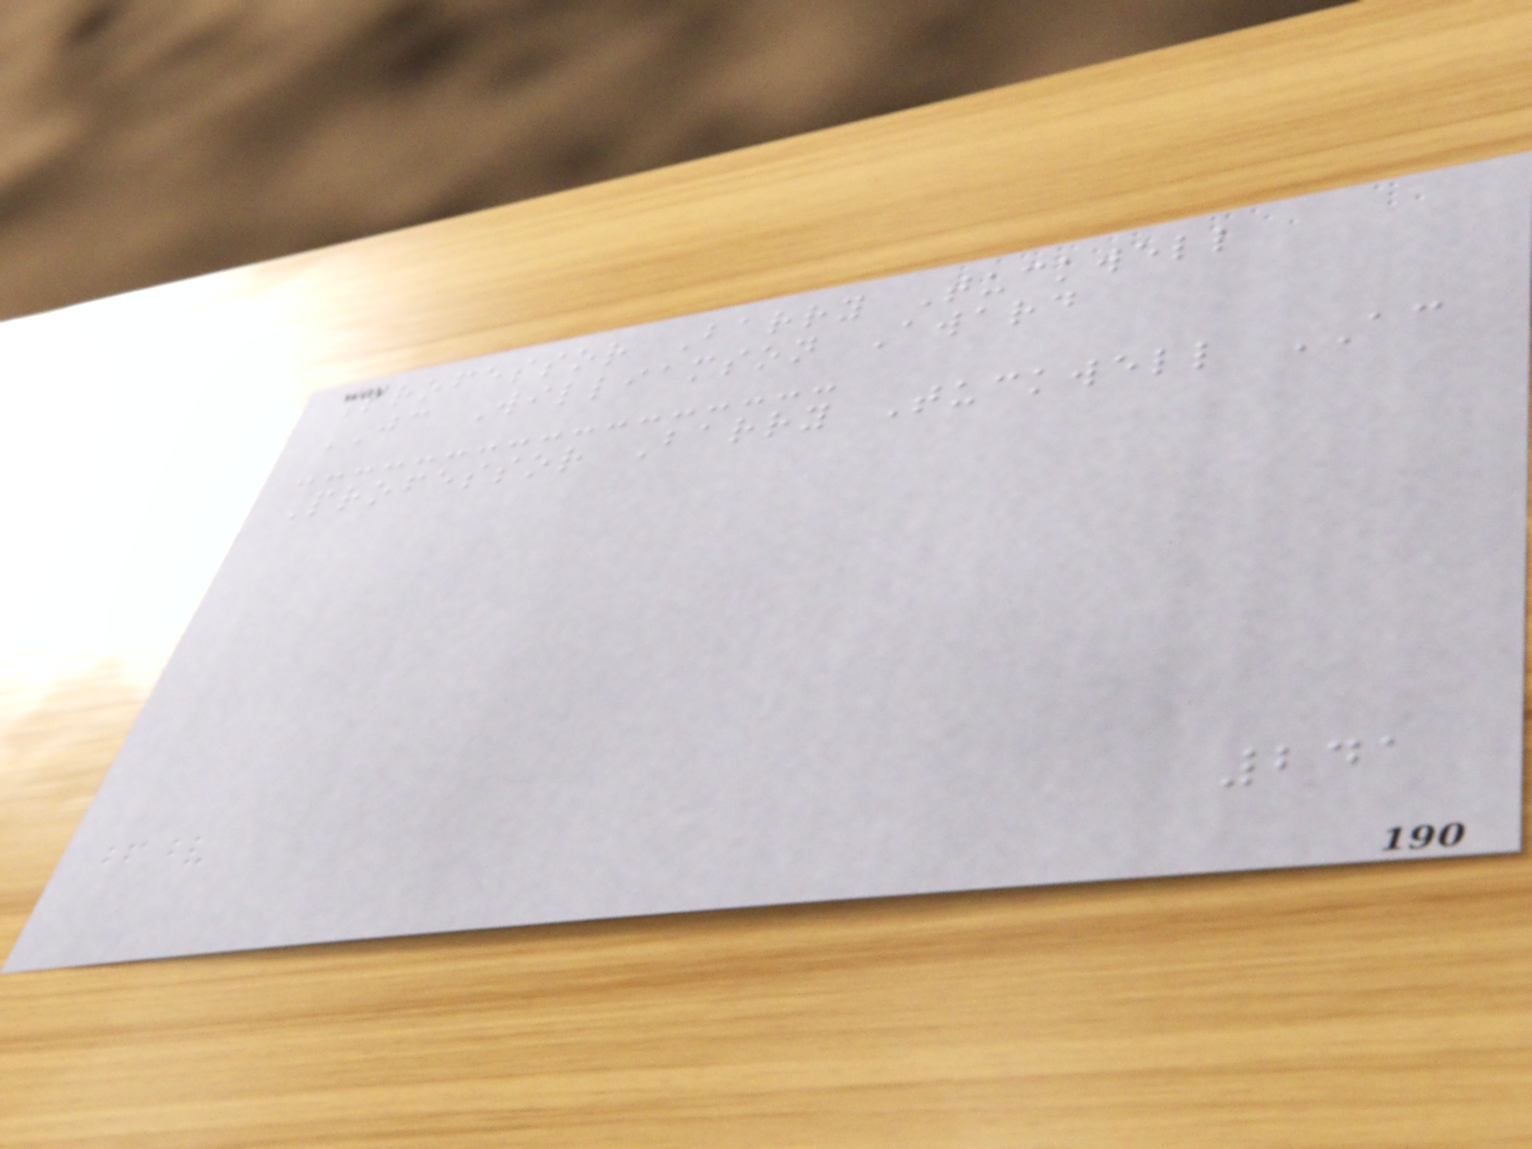Professor Barry Tuckwell
JC Williamson Award
Professor Barry Tuckwell AC
241
